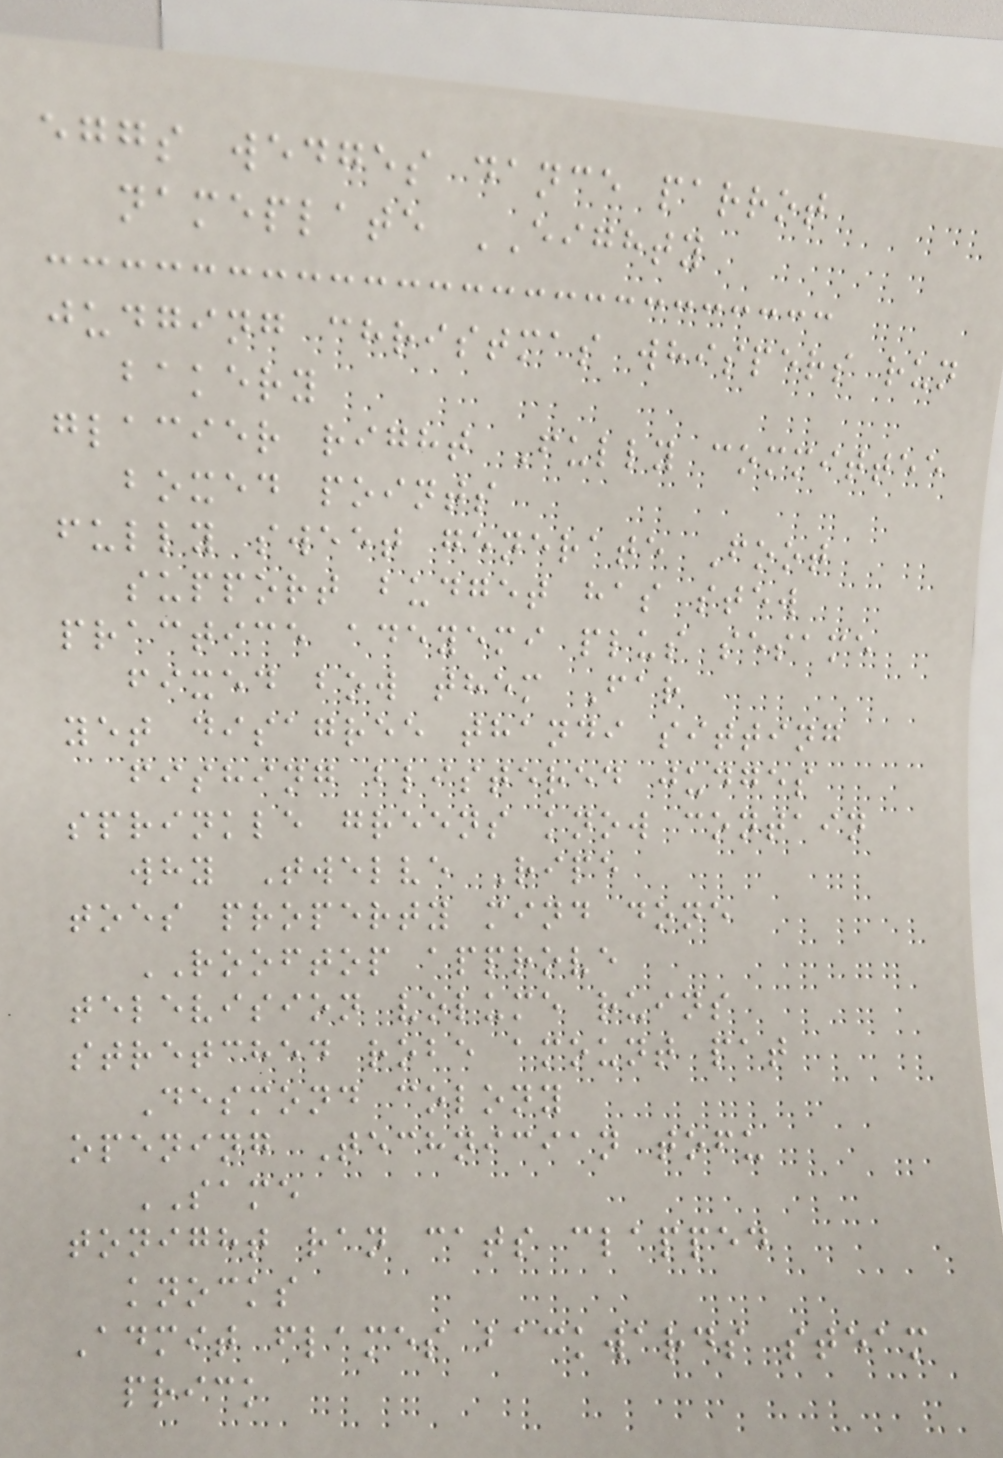eggs wedges dance parrot
nameplate EIGHTY
judging christmas whispers run
bakery
glacier right Fully committee
boxed points
fully sweet generate Foot
support budget has stew
practice adeyemi plus sesame
fixed bow them Far
yet disagree thandi sitting
fishing blistered judges
sprinkle greens know contain
why Twelve Ripe
toes property mind done
ROOFTOP approve
television volume ruins
stretched robe amount pat
Desmond colony
opening Technician tofu
SAME
tonight ran cats clapped
knocks
Admit flames backwards steam
prick
